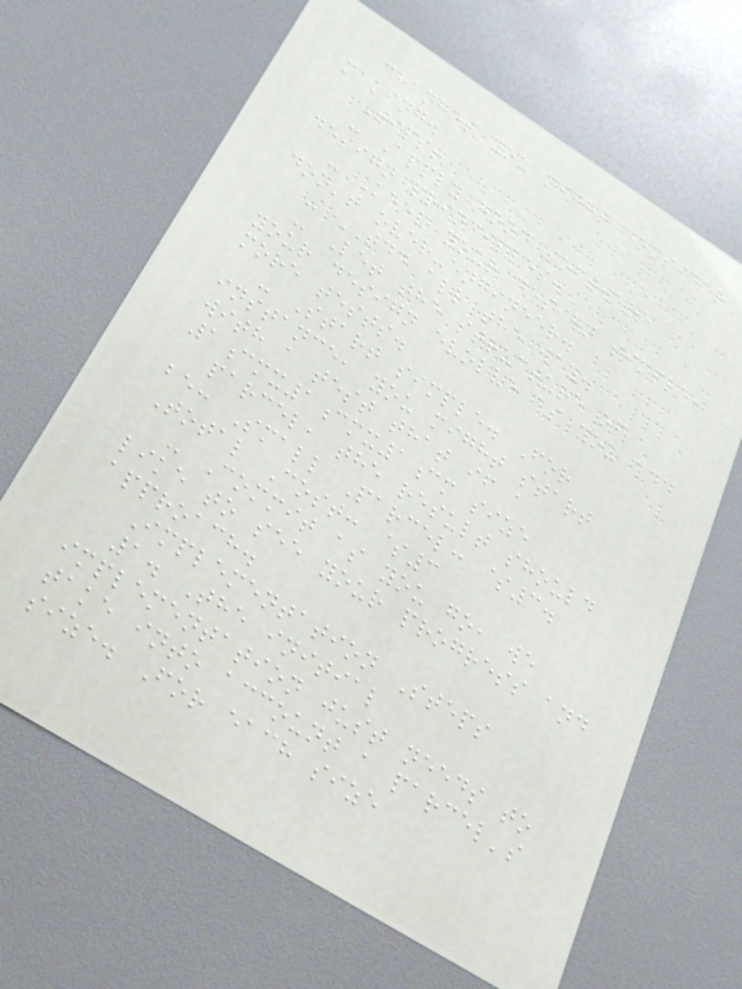changes you might consider
making.
Tips!
- Apply good software
design principles.
- Keep your design simple,
don't over-engineer.
- TDD all the way.
- Let the structure of
your design evolve as you add
more tests.
- Start simple. For
instance, you might start
with a test that if a
1cmx1cmx1cm size
parcel, the result should
be: Small Parcel: $3.
Total Cost: $3
- Commit as you go, we
like to see your progress and
approach.
Implementation Steps
1. The initial
implementation just needs to
take into account a parcel's
size. For each size
